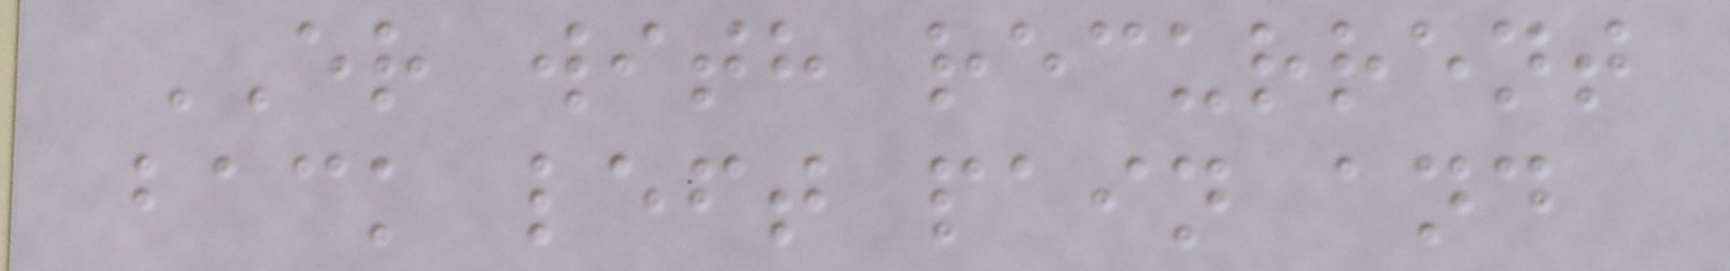ER with recurrent
back left pain and
